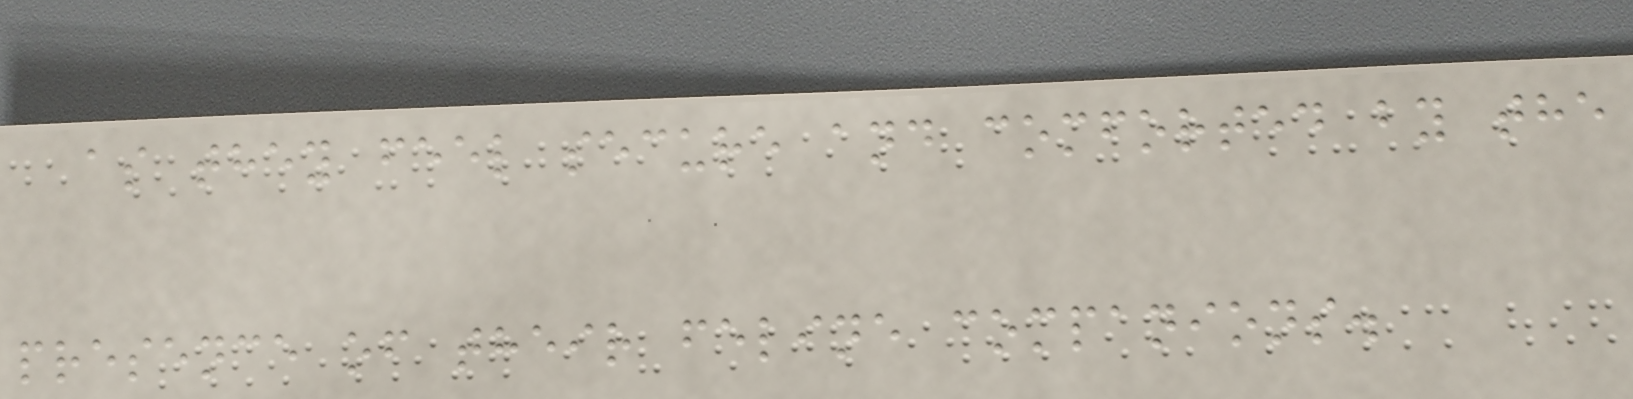as they feel secure and comforted by the
presence of their feline companions.
